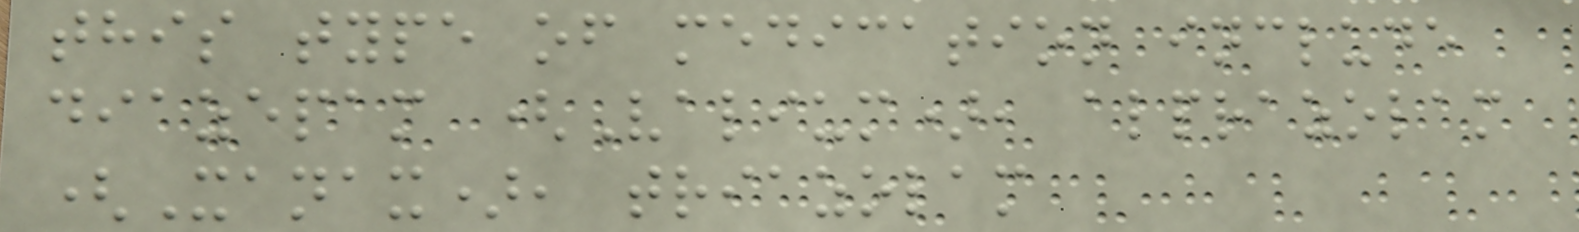this type of medication include
diazepam (Valium), alprazolam
(Xanax), triazolam
